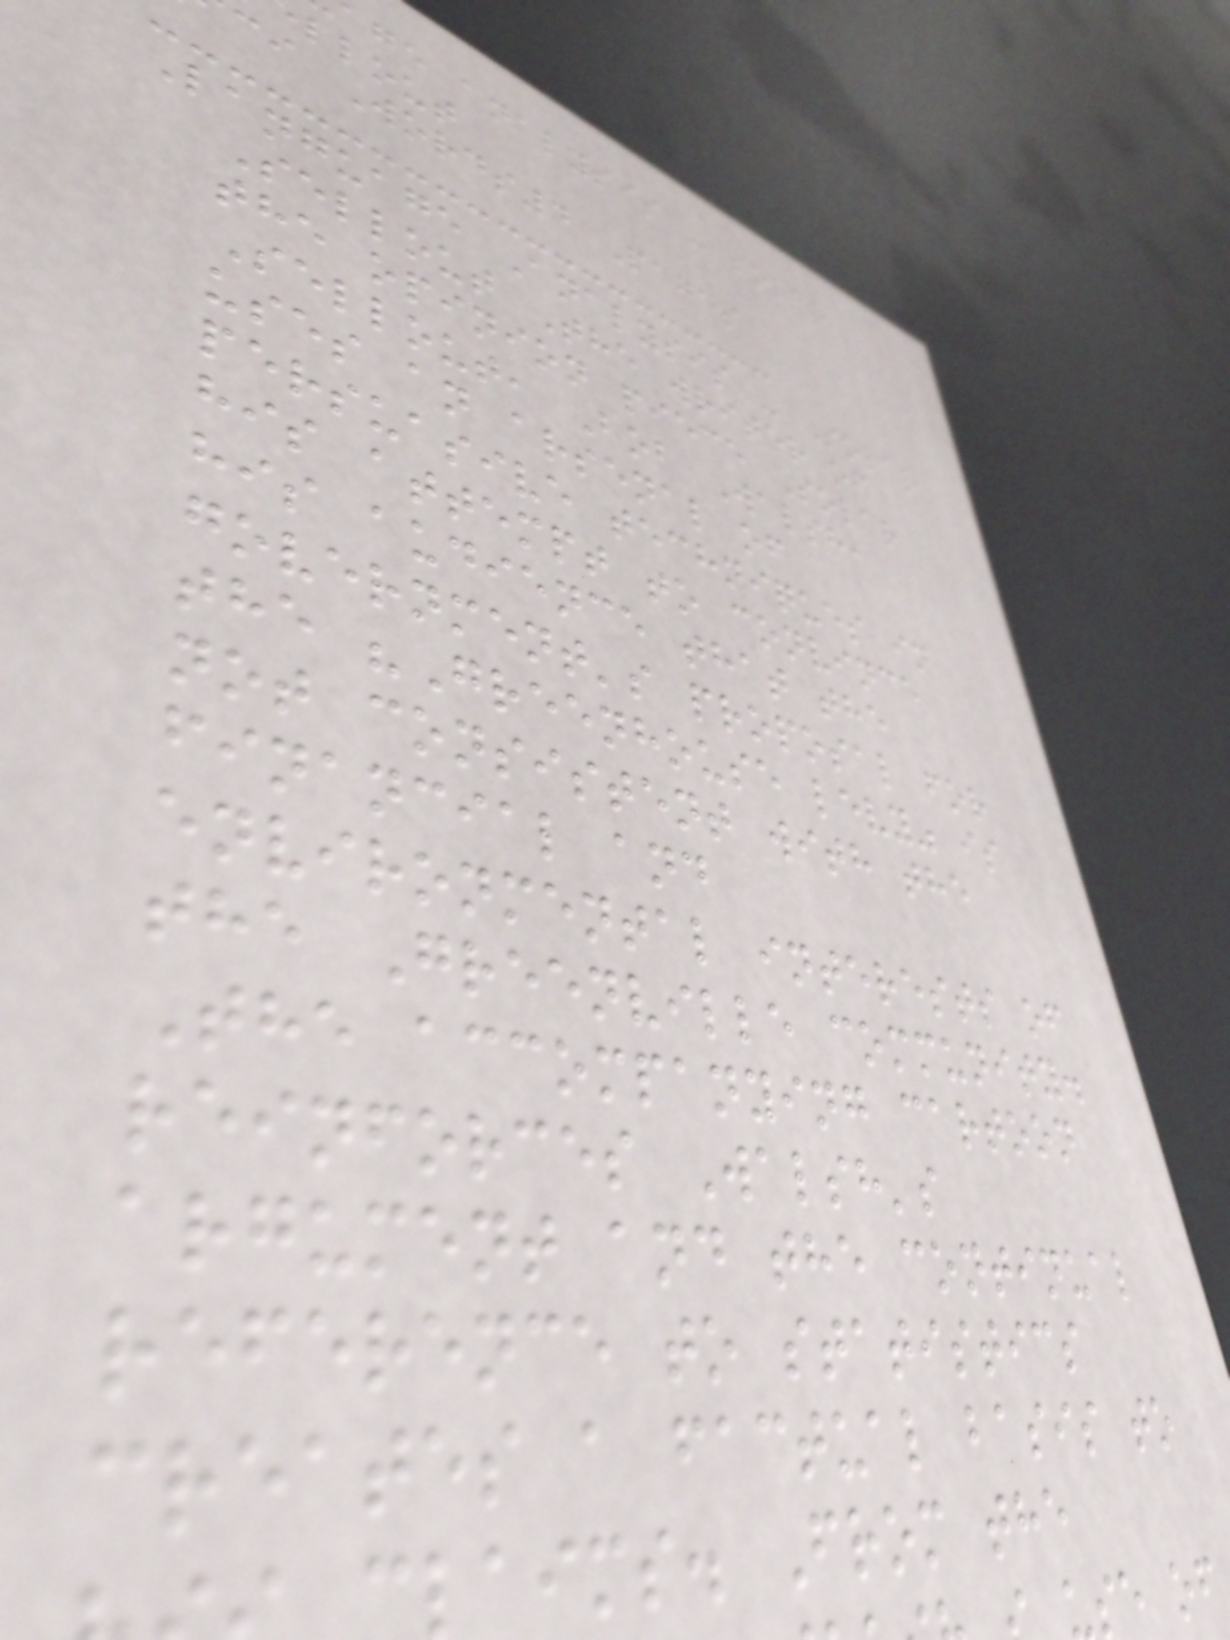age analysis - solar
llout
ci Words4 Pages
Language Analysis - Solar
Sellout The writer of
the opinion piece Solar
Sellout, Bob Walsh,
uses an arsenal of
persuasive techniques in
his attempt to convince
his audience that the
government's proposal for
the "Greenhouse levy" is
not consistent with the
financial and
environmental interests of
the Greenville community.
The accompanying cartoon
reinforces Walsh's
argument and the continual
reference to statistics
creates a factual basis to
laims. From the
